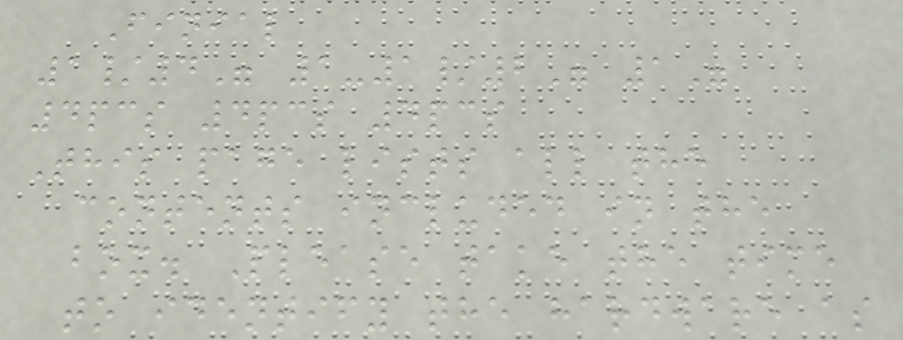Finial
1/4" 1-1/2" 1"
4pcs 4pcs 4pcs
This page lists all the
contents included in the
box. Please take the time
to identify the hardware as
